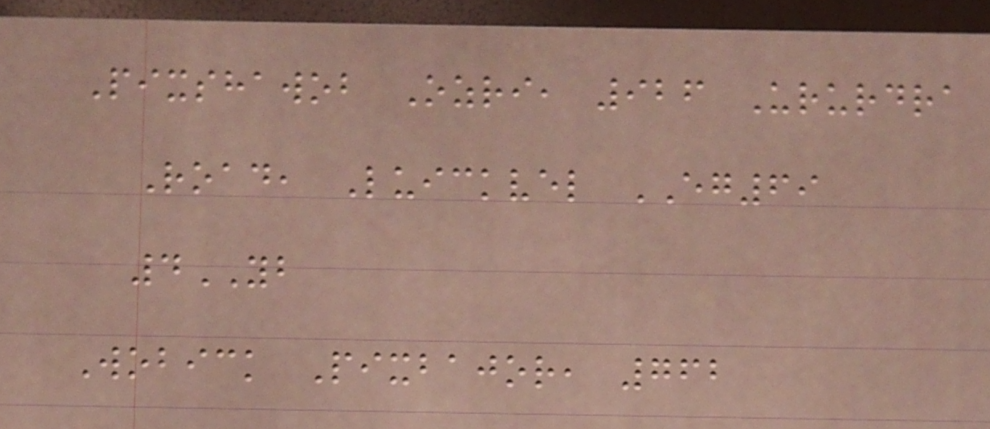Pixshawob Ozri, 926 Ururdra
Road, Luickvel EG69
4YB
Wobick Pixbajor, 762
